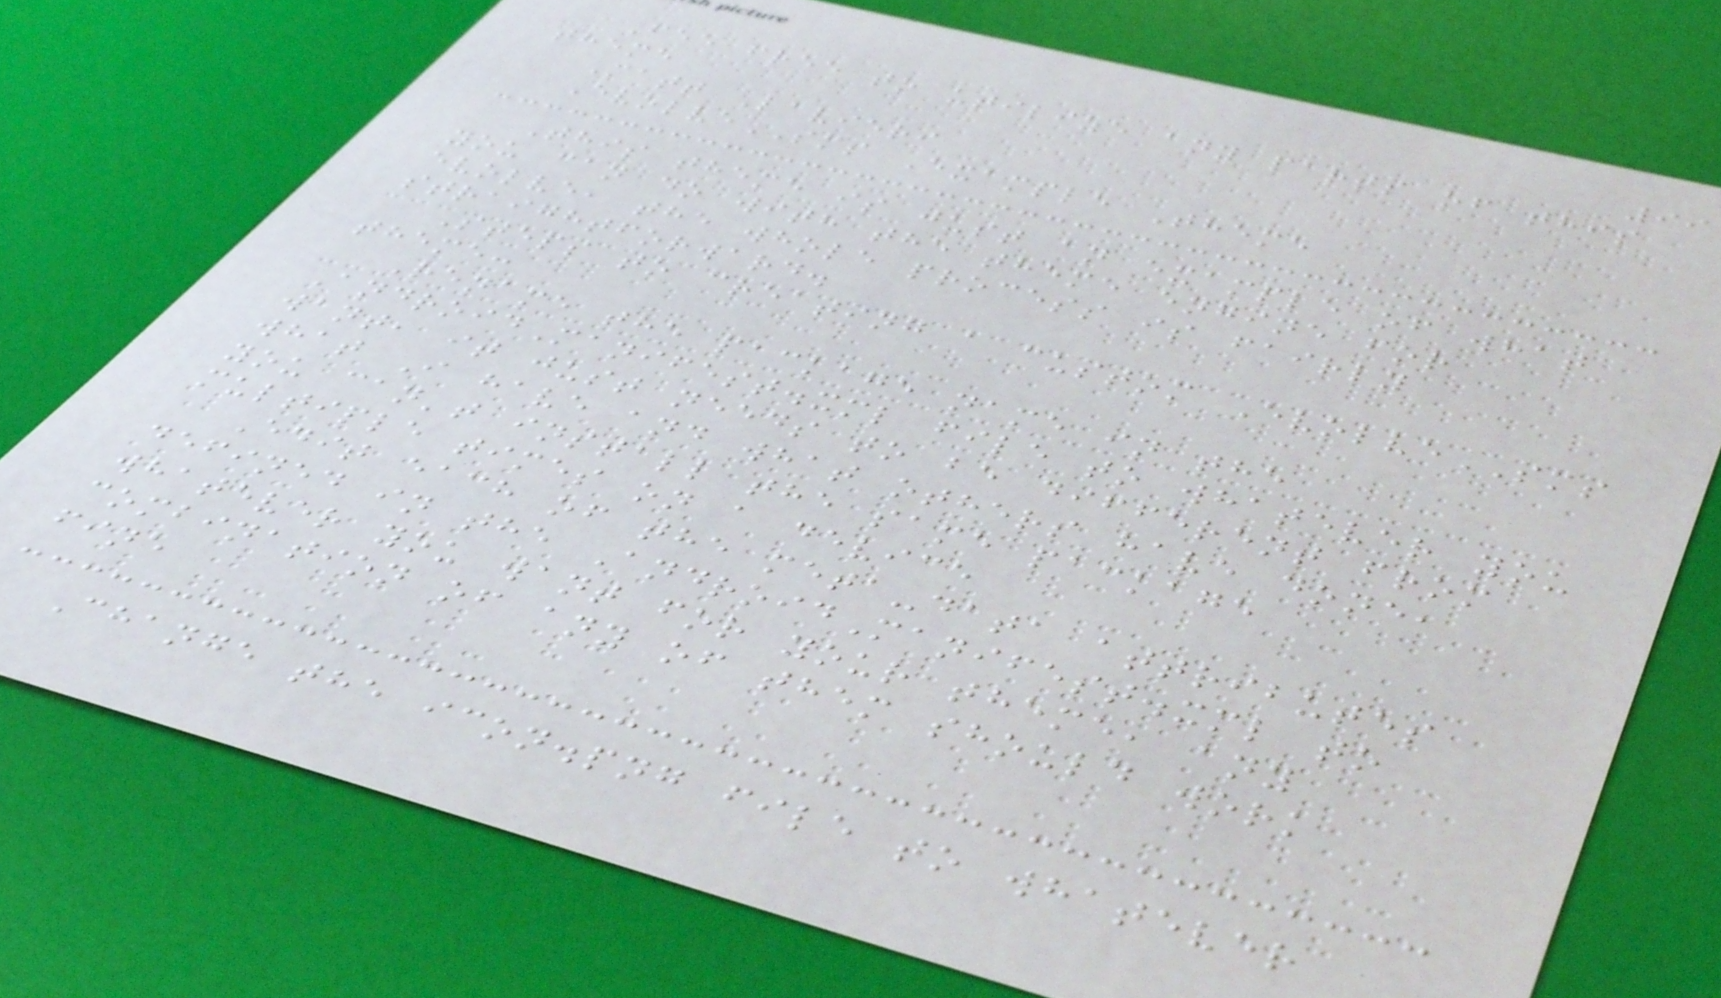99
Fee free to utilize any parts of this
theme
Matt Lavieri
EvolveSMS Example Theme
This theme is just an example of what
you can do with the theme engine for
evolve, the whole process is fairly
straightforward.
Steps to creating a custom EvolveSMS
theme:
Rename the package name in the
AndroidManifest.xml file to whatever you
want, it just needs to be different from
what I have and what others have done,
you can't install the same package
multiple times on a device
Edit each of the meta-data attributes
defined in the AndroidManifest.xml to
whatever you want for your theme, any
combination of any of them should work
fine
Change the icon.png file to whatever
